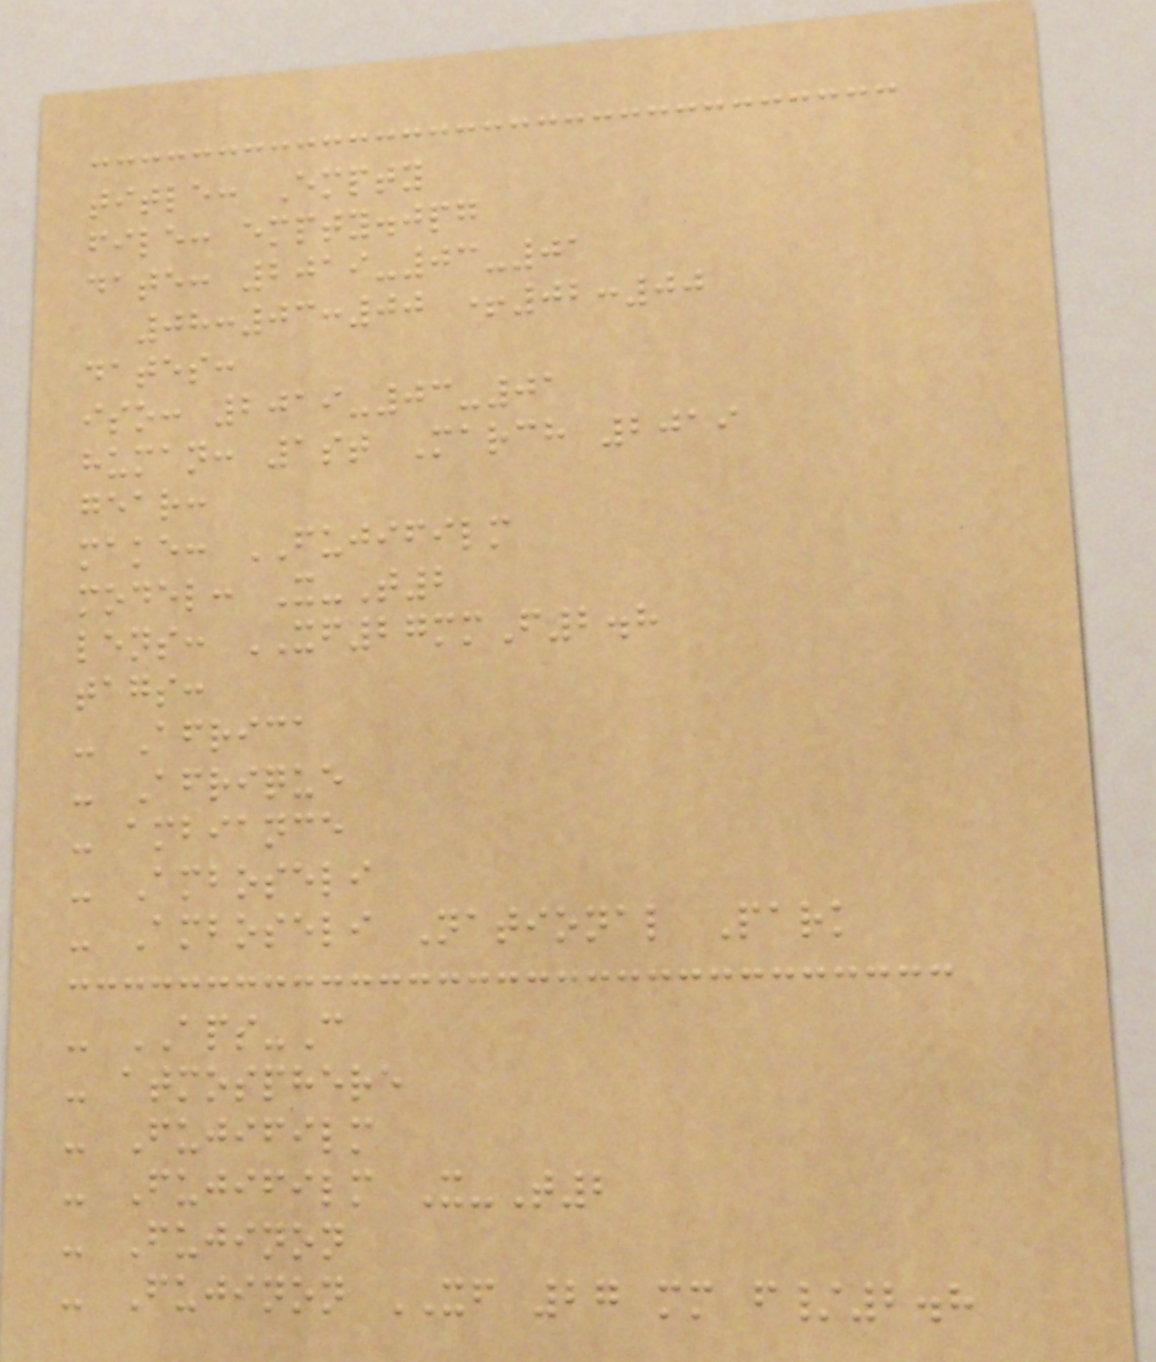title: Empty
file: empty.jpg
date: 2019-03-01
08:03:00 +02:00
dates:
iso: 2019-03-01
human: 1st March 2019
gear:
make: FUJIFILM
model: X-T2
lens: XF27mmF2.8
tags:
- Africa
- Afrique
- ambiance
- Amboseli
- Amboseli National Park
- APS-C
- atmosphere
- Fujifilm
- Fujifilm X-T2
- Fujinon
- Fujinon XF 27 mm f/2.8
